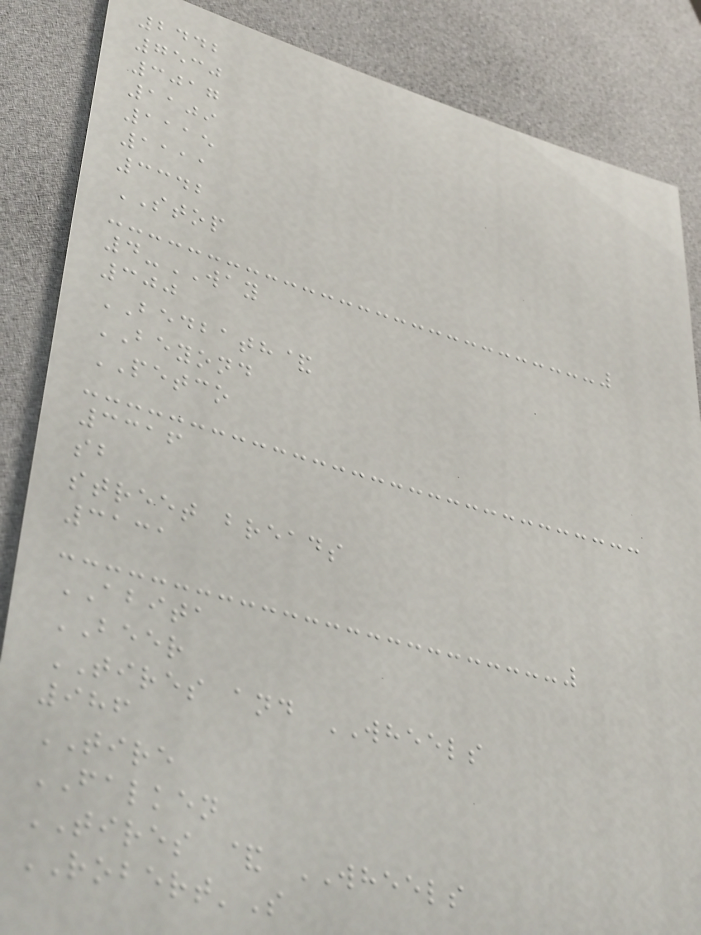2442
7530
3017
1109
1115
1111
3342
STOP
4-WAY
300
BEDBATH&
BEYOND
PETCO
3316
sb
street breads
3131
ABITA
BEER
TIRES and WHEELS
986
TIRE
FALKEN
TIRES & WHEELS
ROBERT'S
